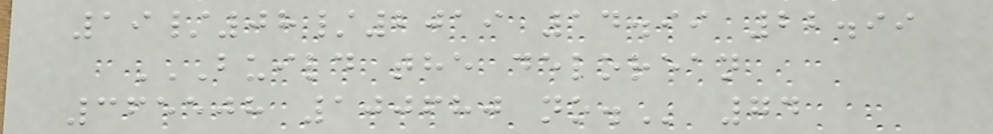19/08/2019 14.99 22.99
BUILD THE DELOREAN
365508 100680 NO. 74
